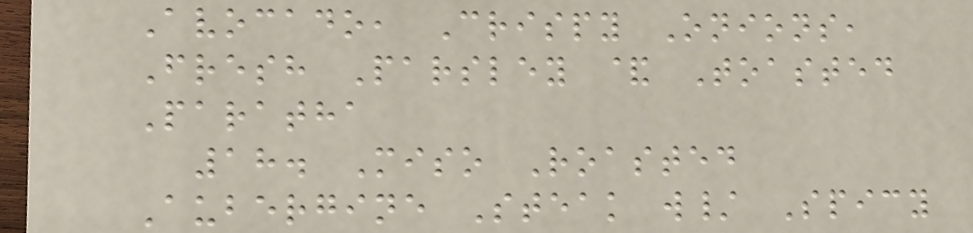Avocado, Crispy Onions,
Fresh Parsley & Toasted
Paratha
18. Miso Roasted
Aubergine Steak w/ Spicy
